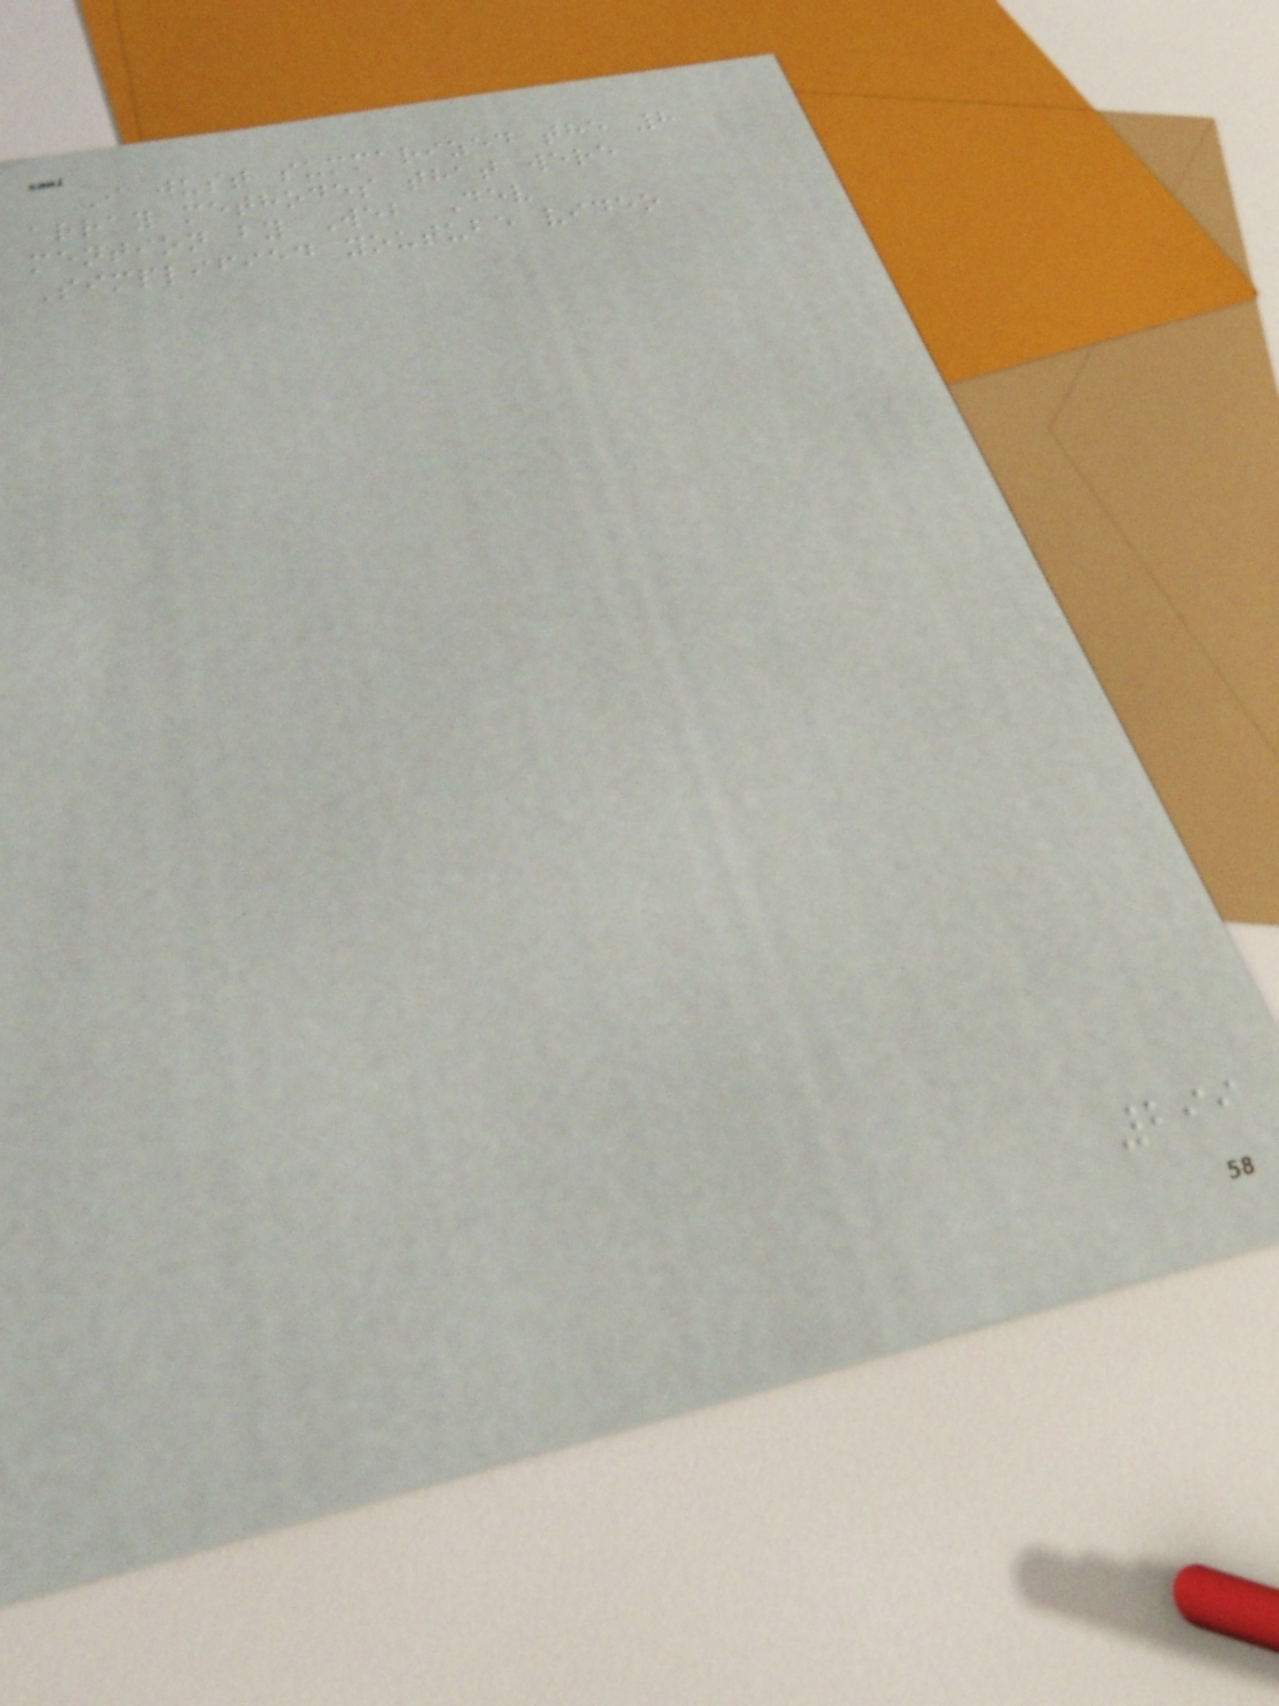I just summarized the 8
array methodes that were
mention by Web Dev
Simplified youtube video
299
